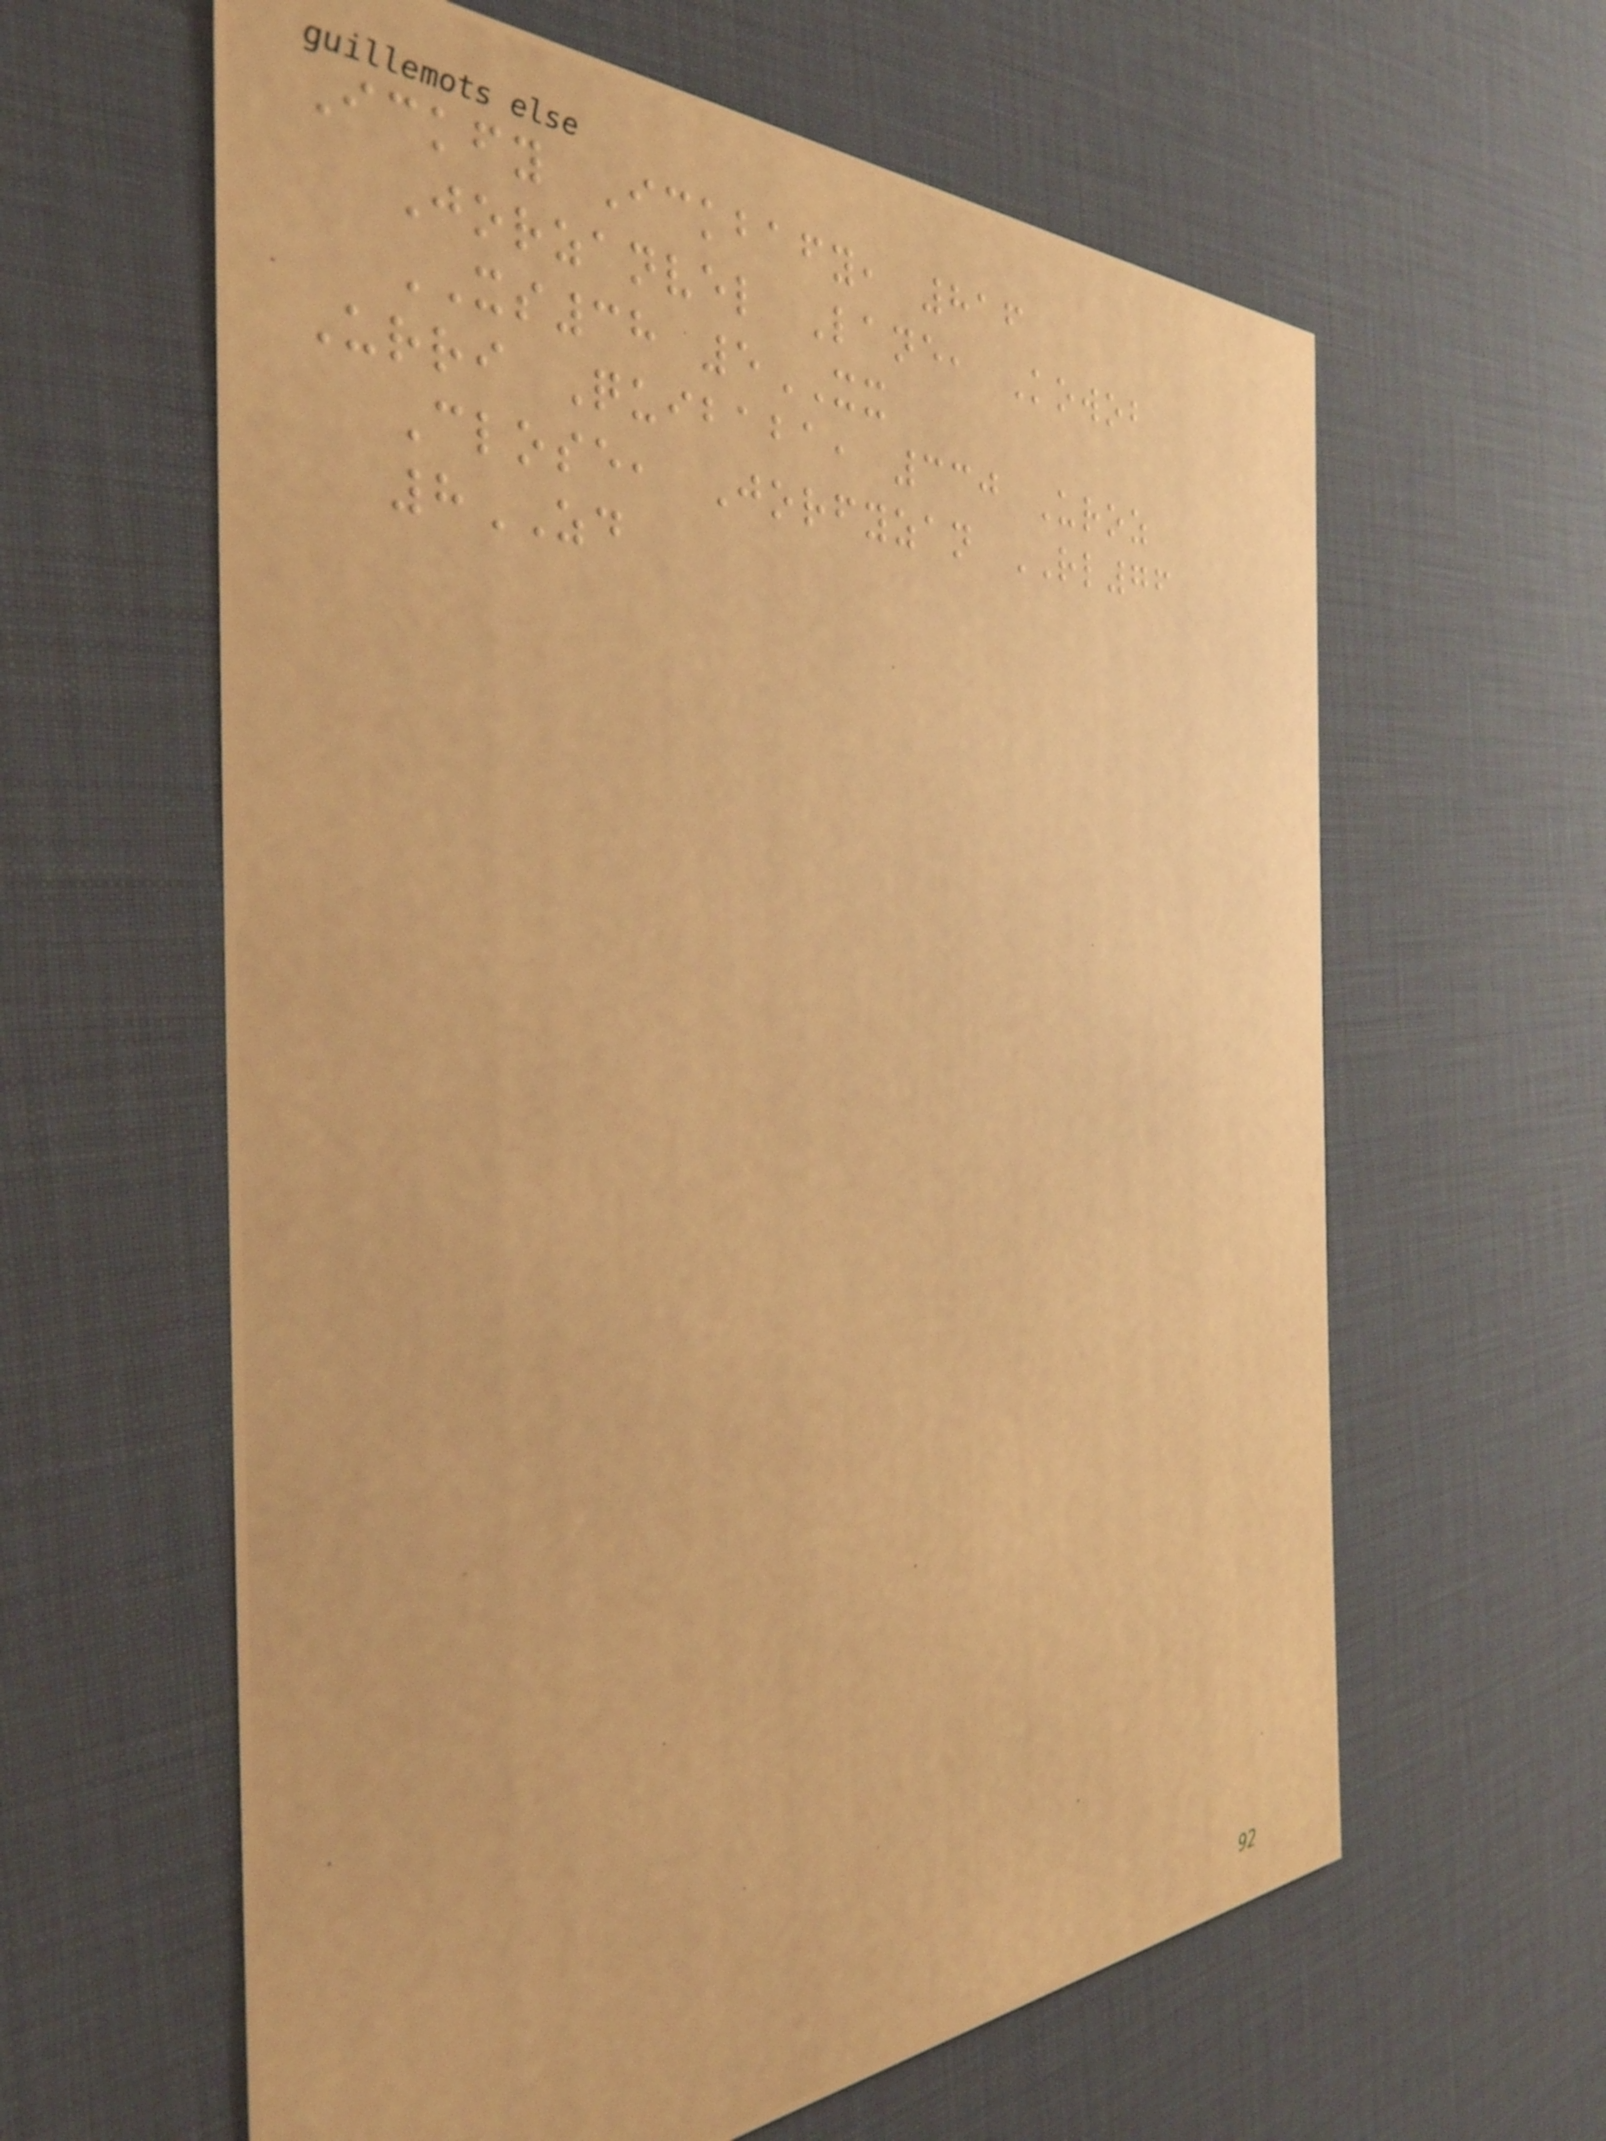Ickfy Ickbafy, 816
Jorzanvel Lane, Kowob
XS38 5XX
Urri Quibaba, 330 Uroz
Close, Jorfyzan RL76
8ZD
